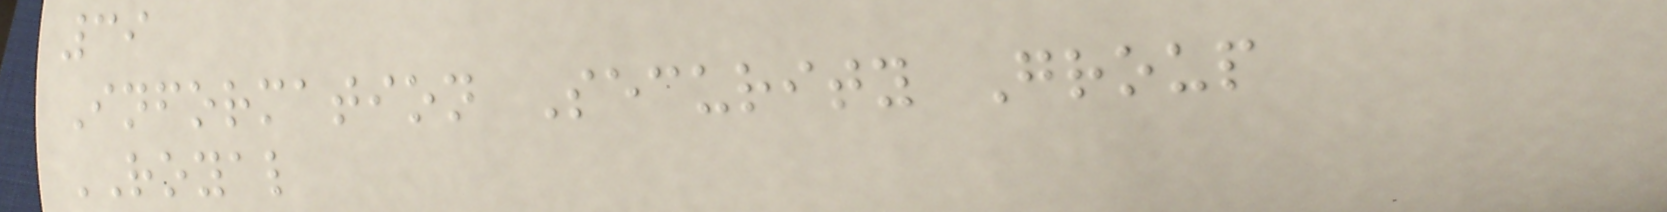39
Information Security Group
ROYAL
